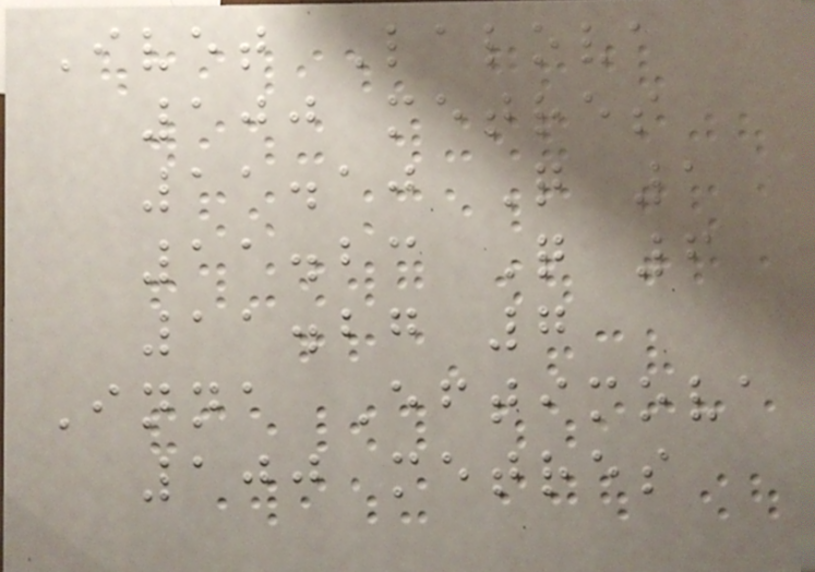Ivet Lalova
100 metres
11.10 Q 1
11.23 Q 6
11.27 7
Inna Eftimova
100 metres
